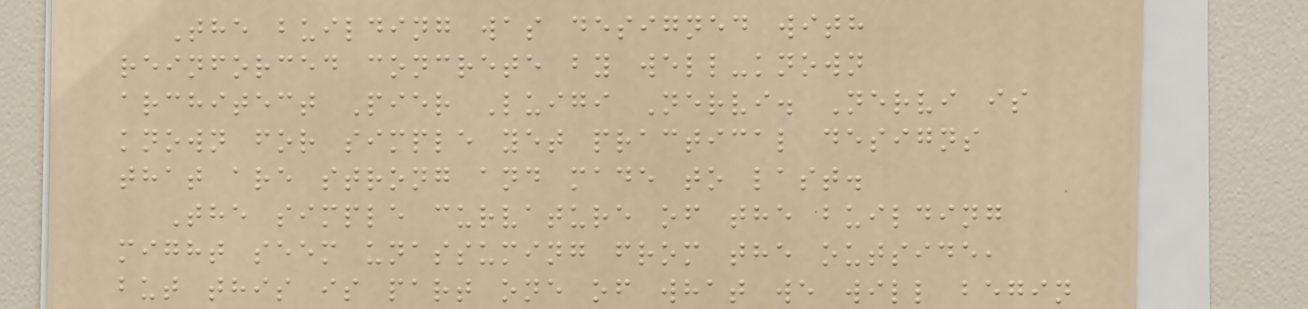The building was designed with
reinforced concrete by well-known
architect Pier Luigi Nervi. Nervi is
known for simple yet practical designs
that are strong and made to last.
The simple curvature of the building
might seem unassuming from the outside,
but this is part one of what we will begin
